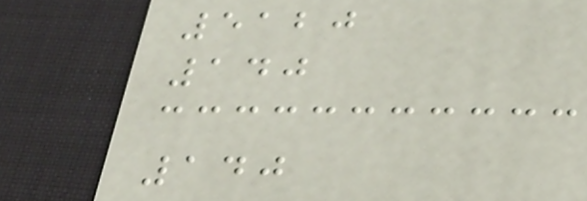5120
140
140
